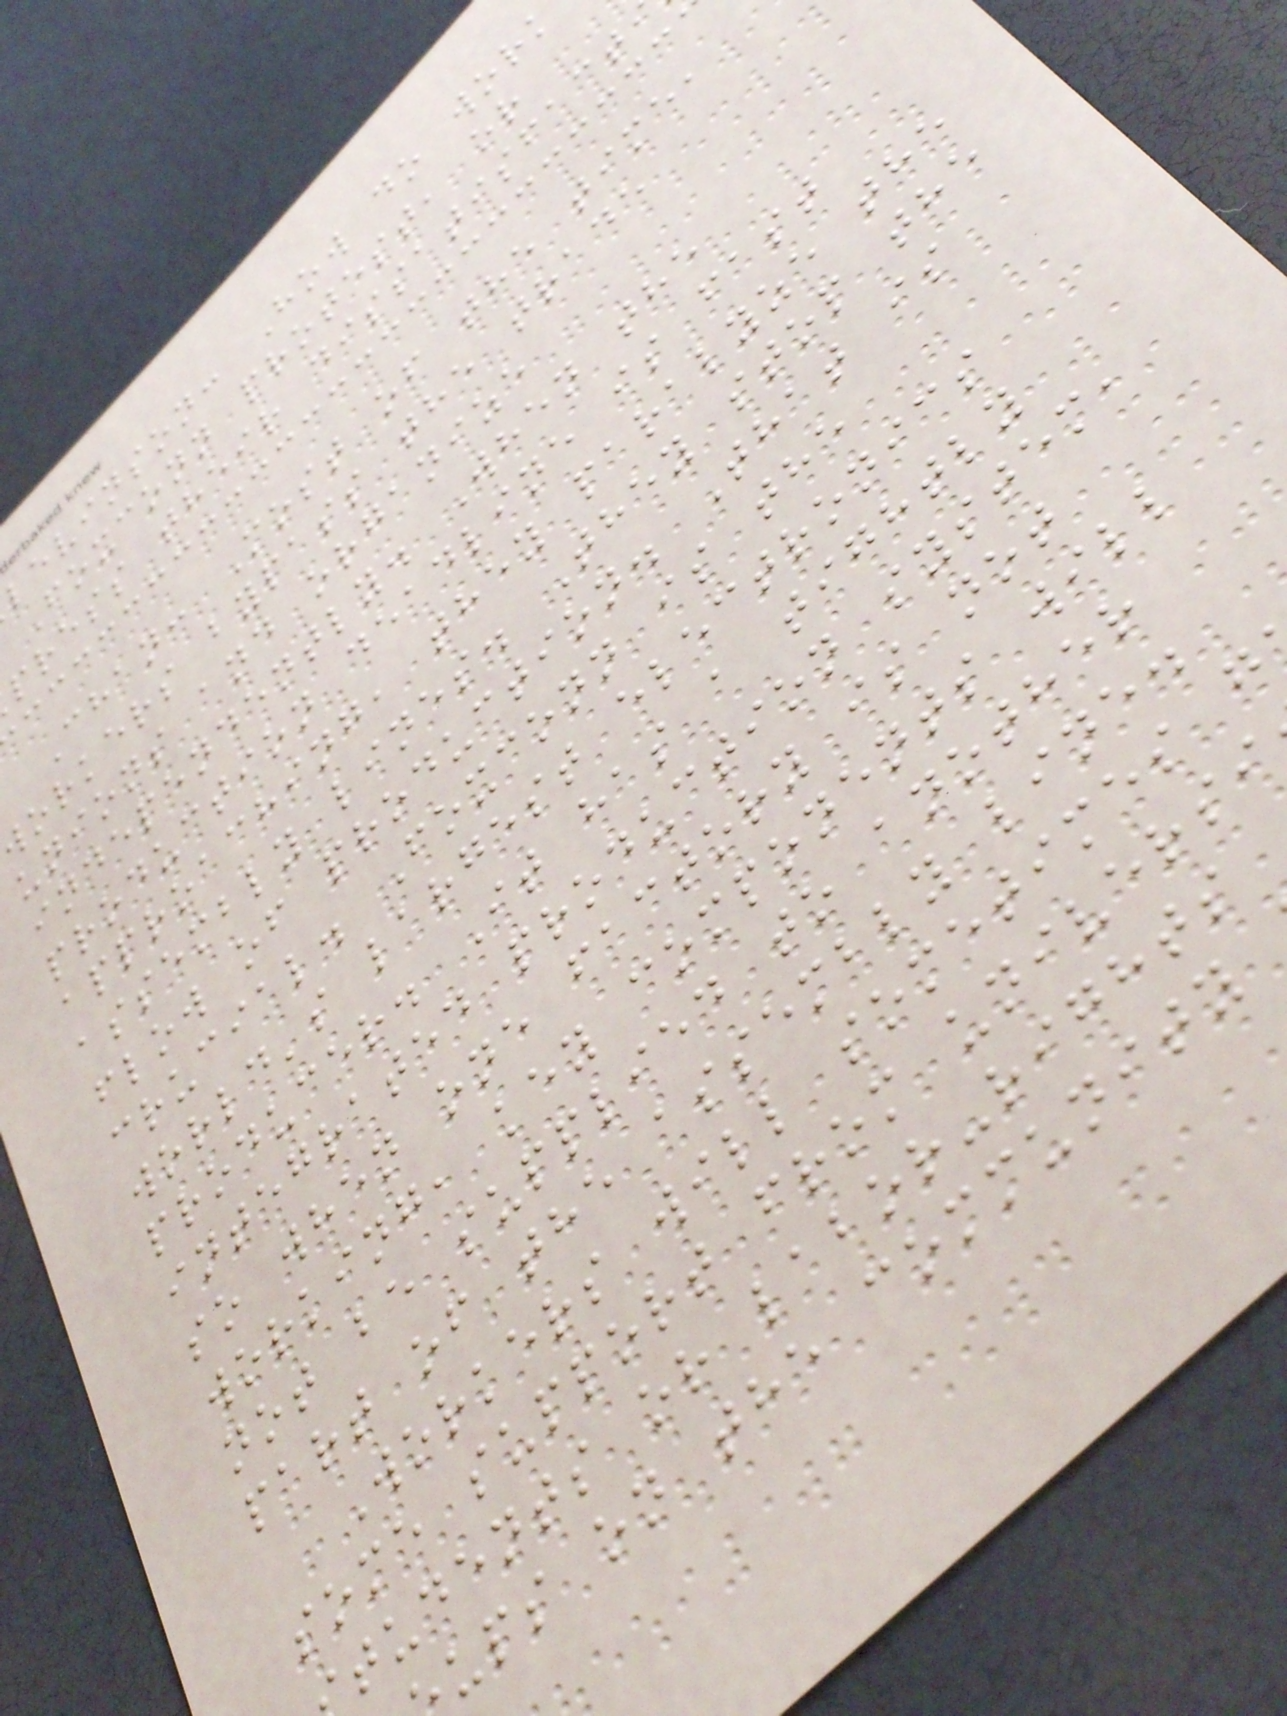levinson: How do work
Foxconn protest, or
press their dissatisfact
Chan: Most of the time,
orkers bypass the trade
unions and organize
independently. When the
production deadline is fast
approaching, they paralyze the
assembly lines. They stop the
flow of production. That is
crucial. Foxconn is the
world's largest electronics
producer. It has a tightly
integrated production system,
so when one factory is not
working, key components will
not be supplied to another
part of the assembly line.
Workers will sometimes g
some support from universi
tudents or labor-rights
ups on the community
